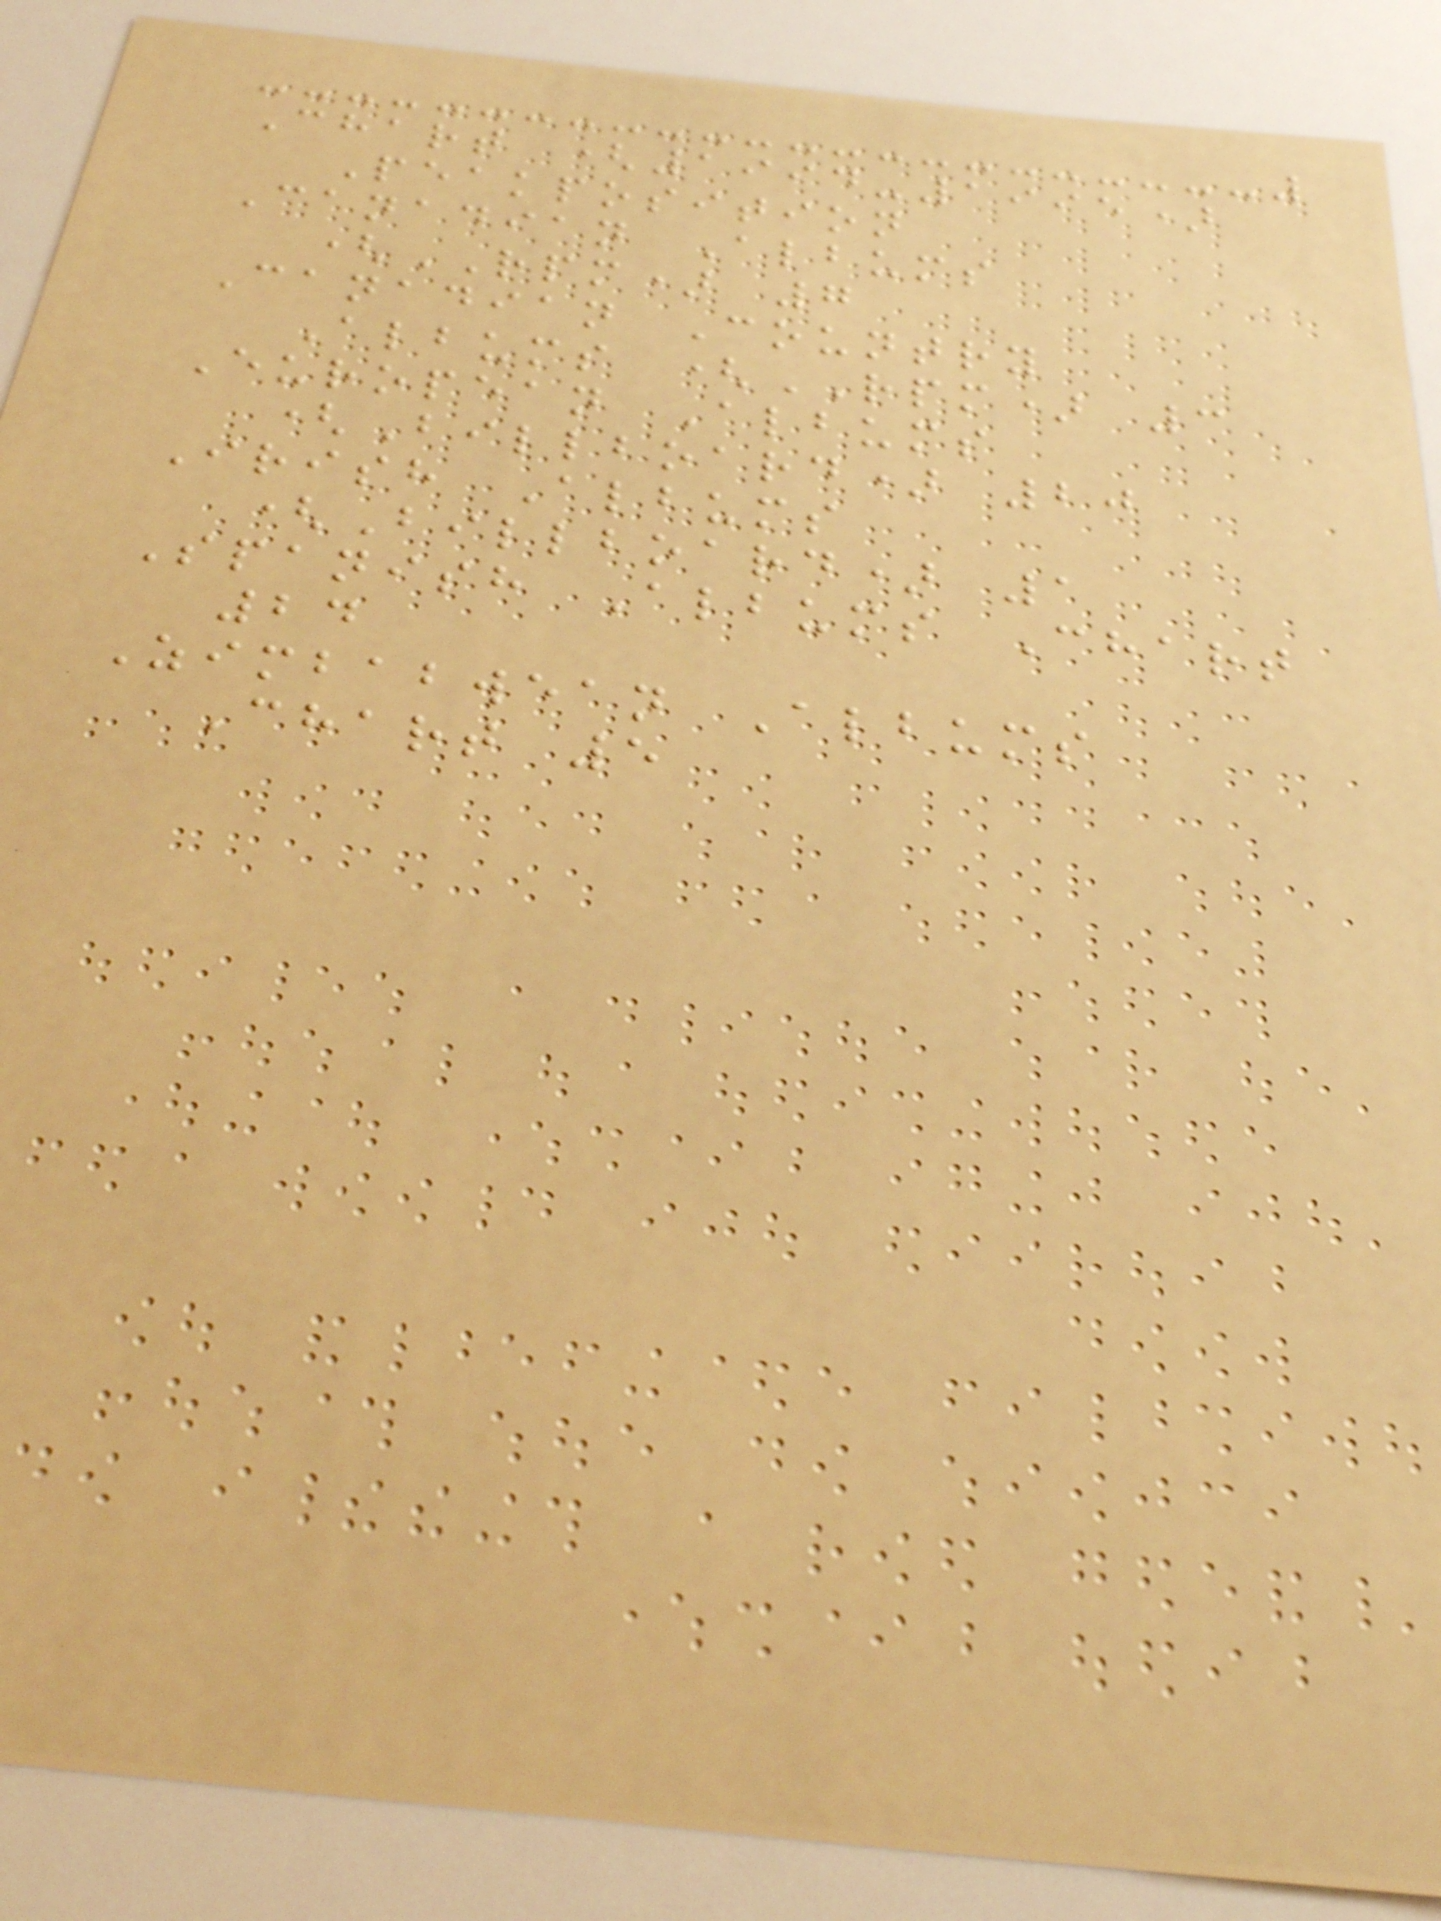Chart (1994-1995)
Peakposition
Canadian Albums
(RPM) 7
Canadian Country
Albums (RPM) 3
European Albums
(Billboard) 20
Irish Albums
(Billboard) 1
Spanish Albums Chart
24
Zimbabwean Albums
Chart 5
